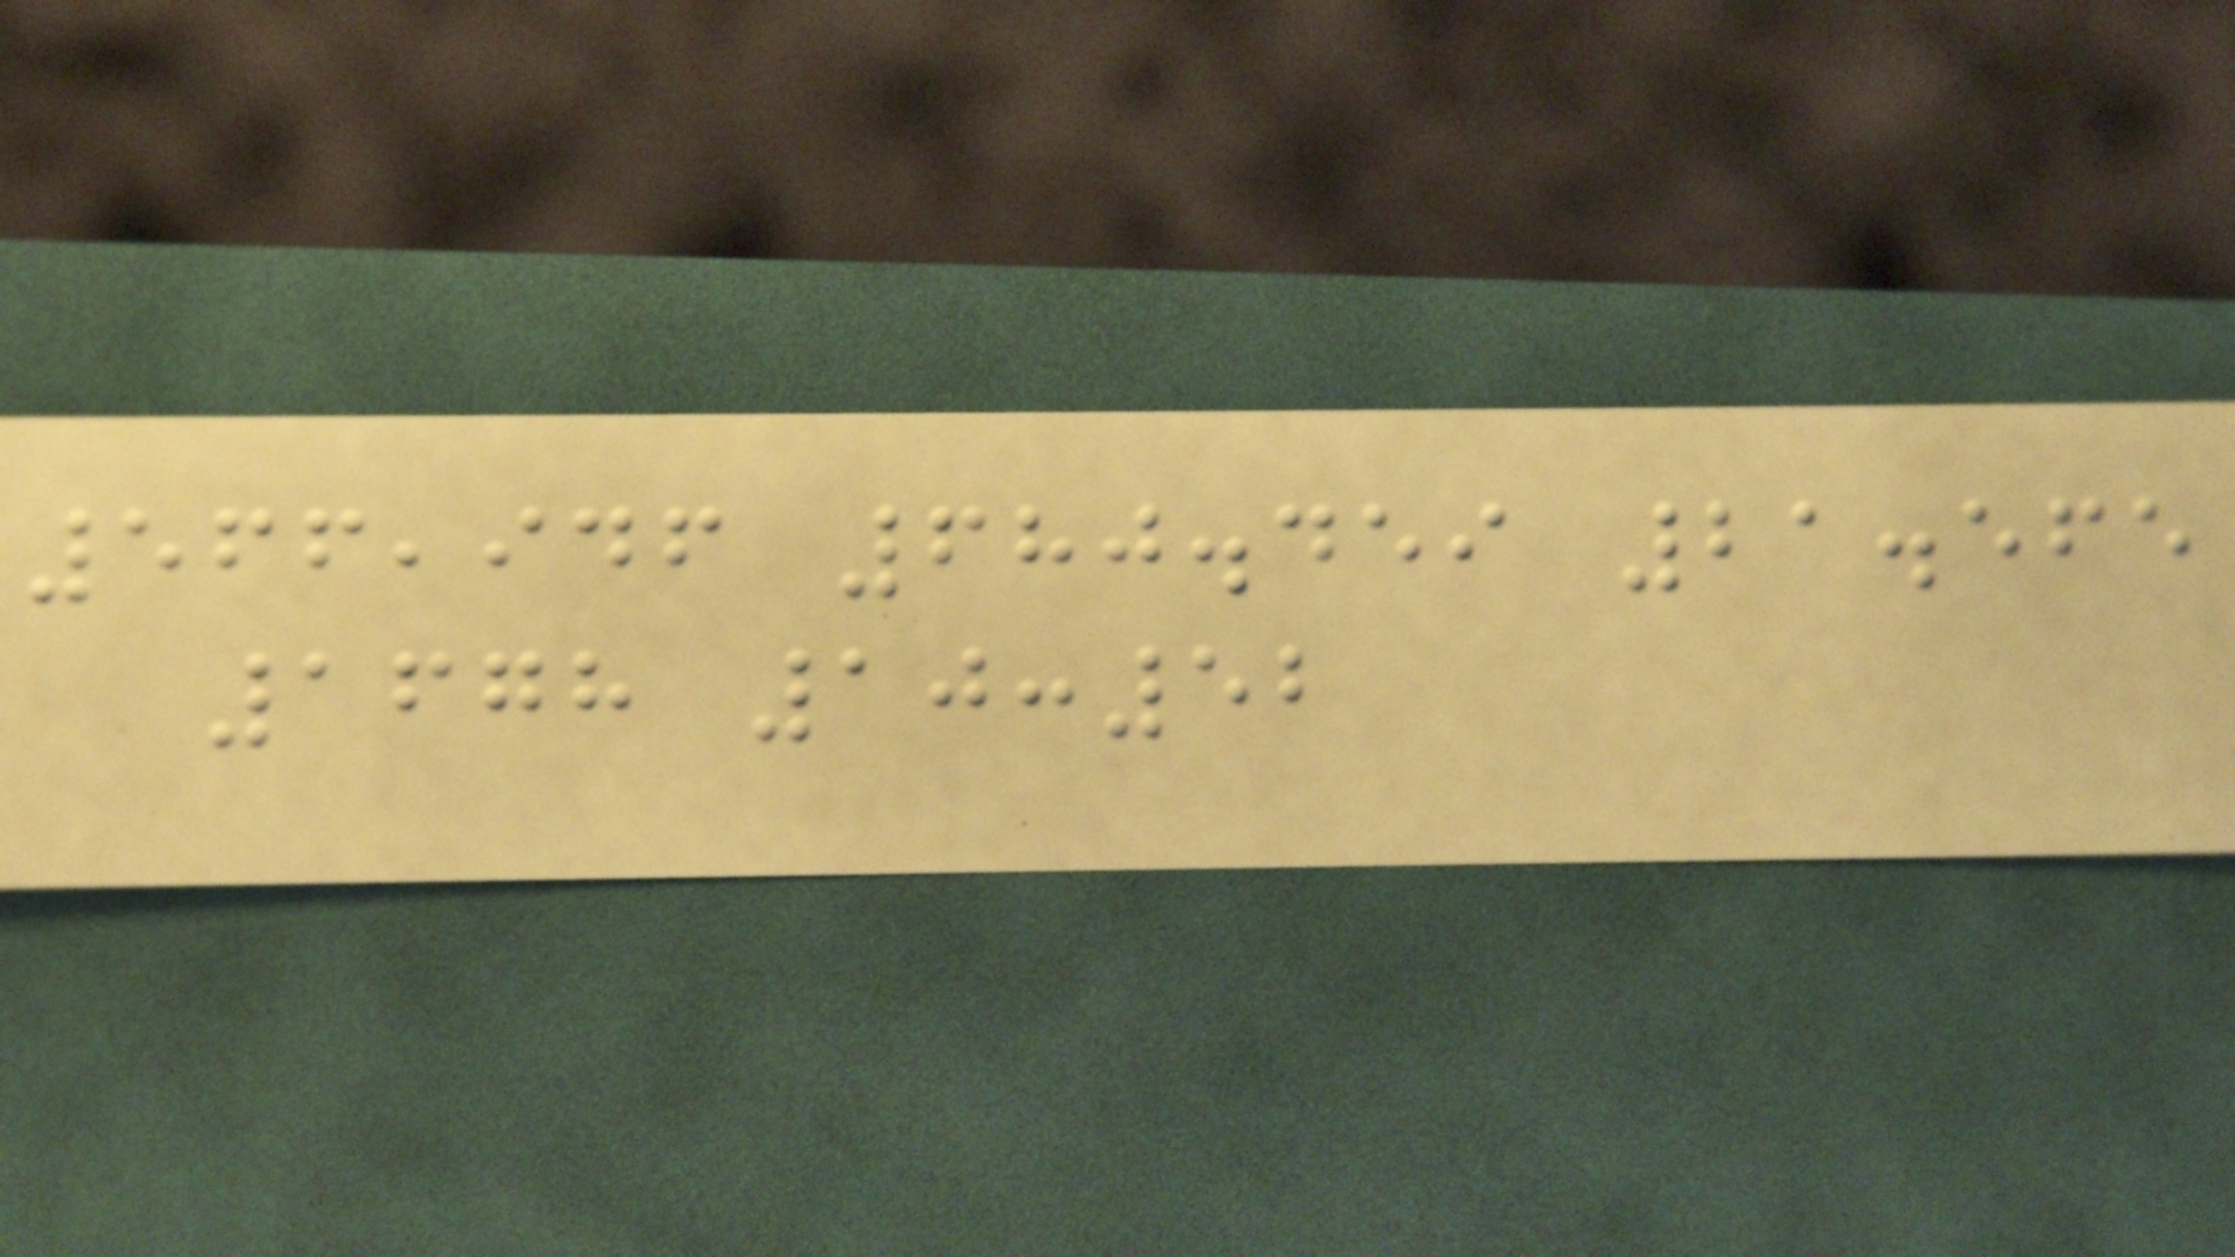566,946 680.459 21.565
1678 10:52
